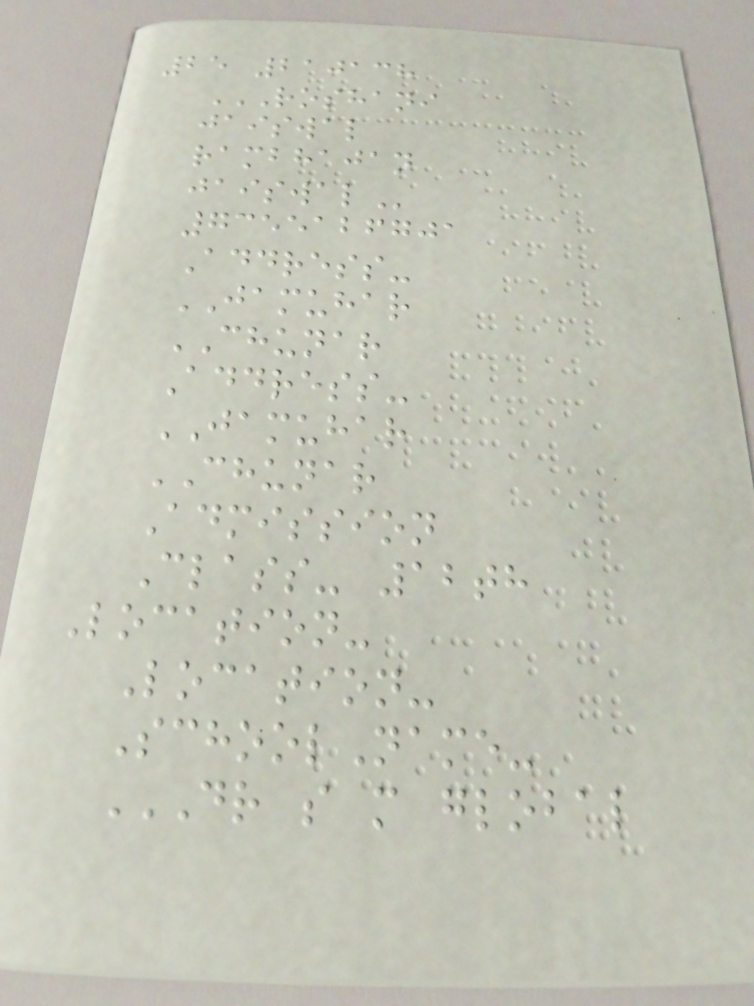25 210138
ROSHANI
JAISWAL
RAMBHAJAN
JAISWAL
7355126701
Address-
JAMUHAR
CHUNAR
Address-
JAMUHAR
CHUNAR
Admission
Class- 12th
Location-
Location-
SchoolName-
DR S M GLOBAL
